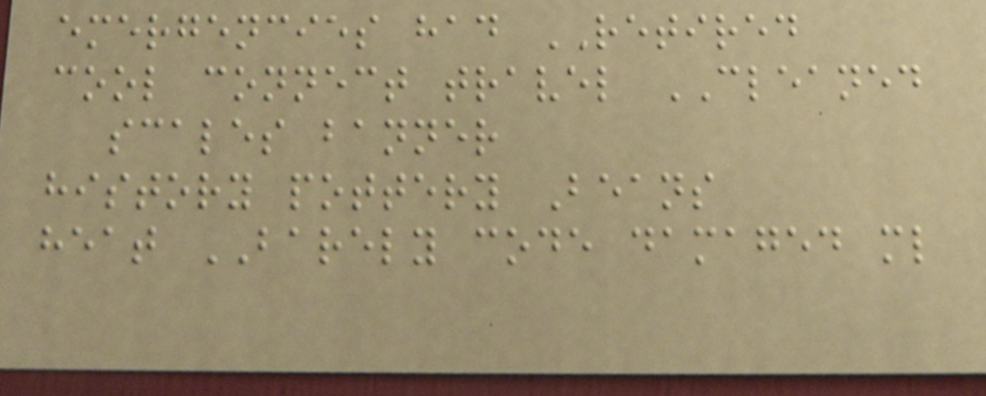emergencies had RETIRED
cool connect travel CLEANED
scales banner
history pottery Beans
heat BARELY code damaged ml
